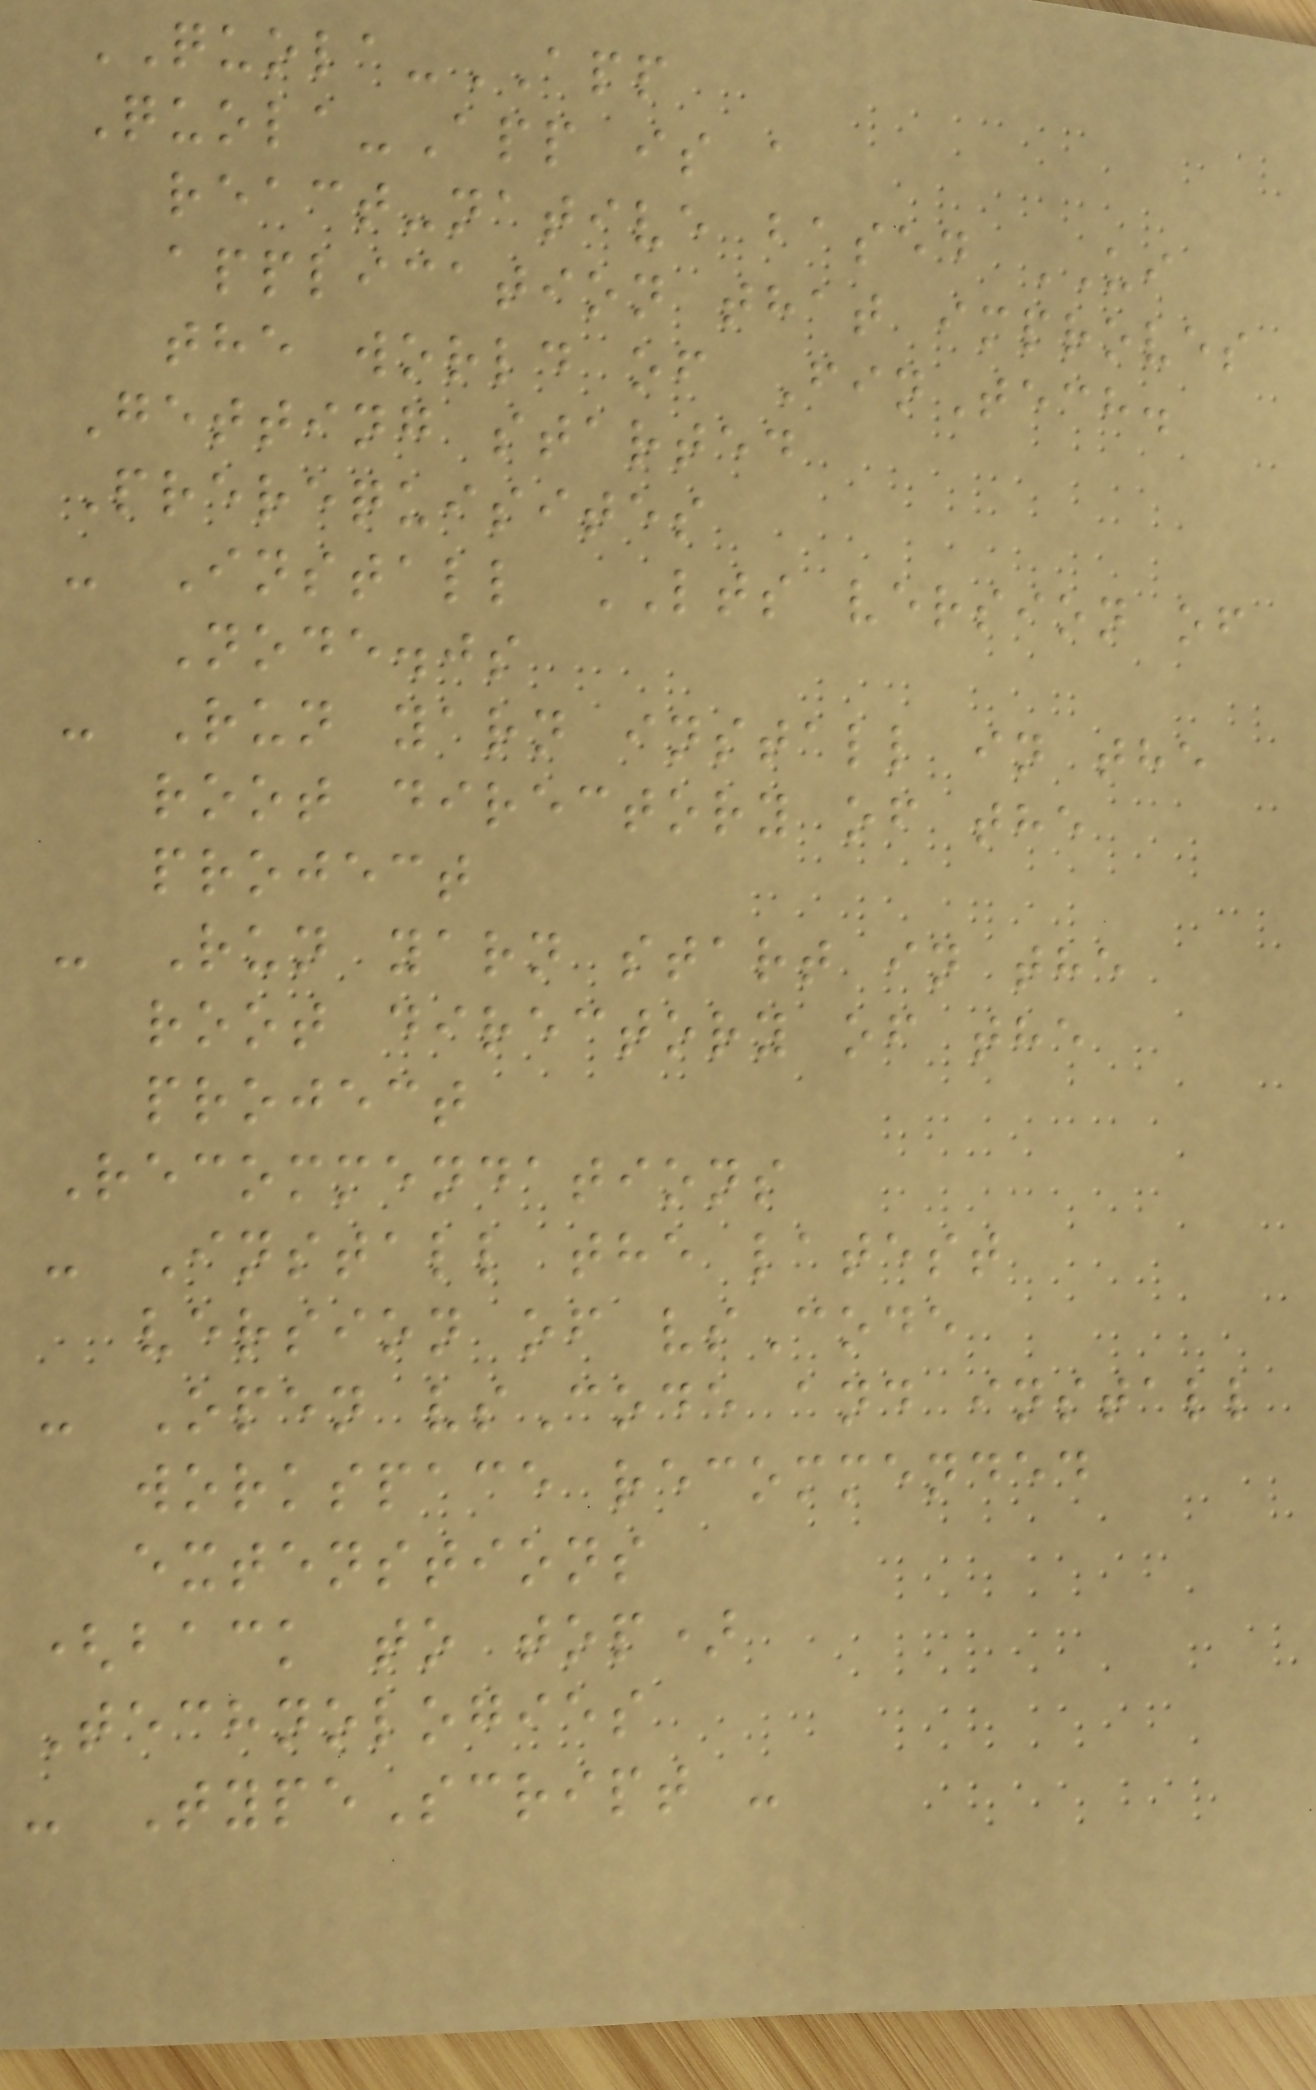QUOLA-APP
Quola-App is a
react-native based UI
application that improves
the world of FinTech.
Getting started
Prerequisites
- Install LTS version of
Node.js
- Run yarn install in the
root directory of the
project
- Run yarn start in the
root directory of the
project
Recommendations
- Install the latest
version of vsCode
- Open vsCode and install
workspace recommended
extenstions
(back to top)
Technologies
- TypeScript -
